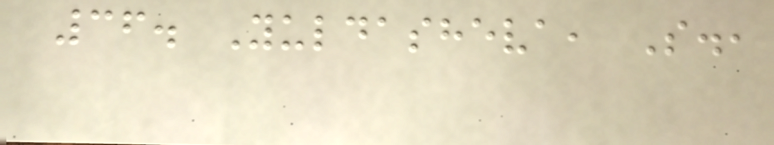36. Yuldasheva, S.,
